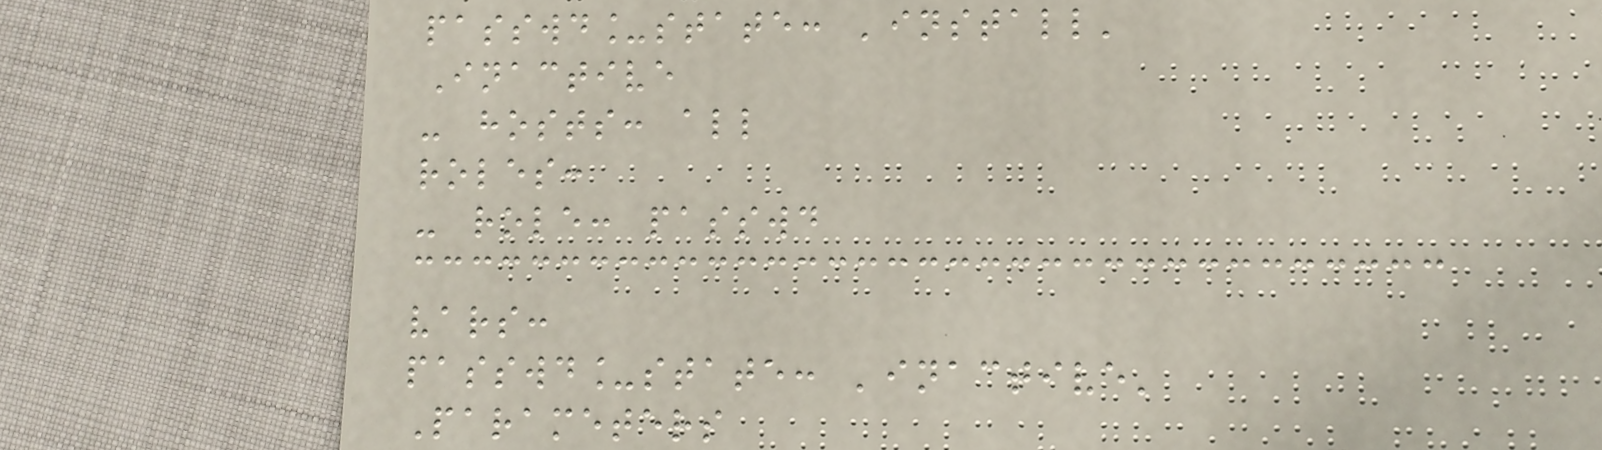passwd_state: 'install'
Inactive
- hosts: all
roles:
- role: passwd
vars:
passwd_state: 'inactive'
Parameters
